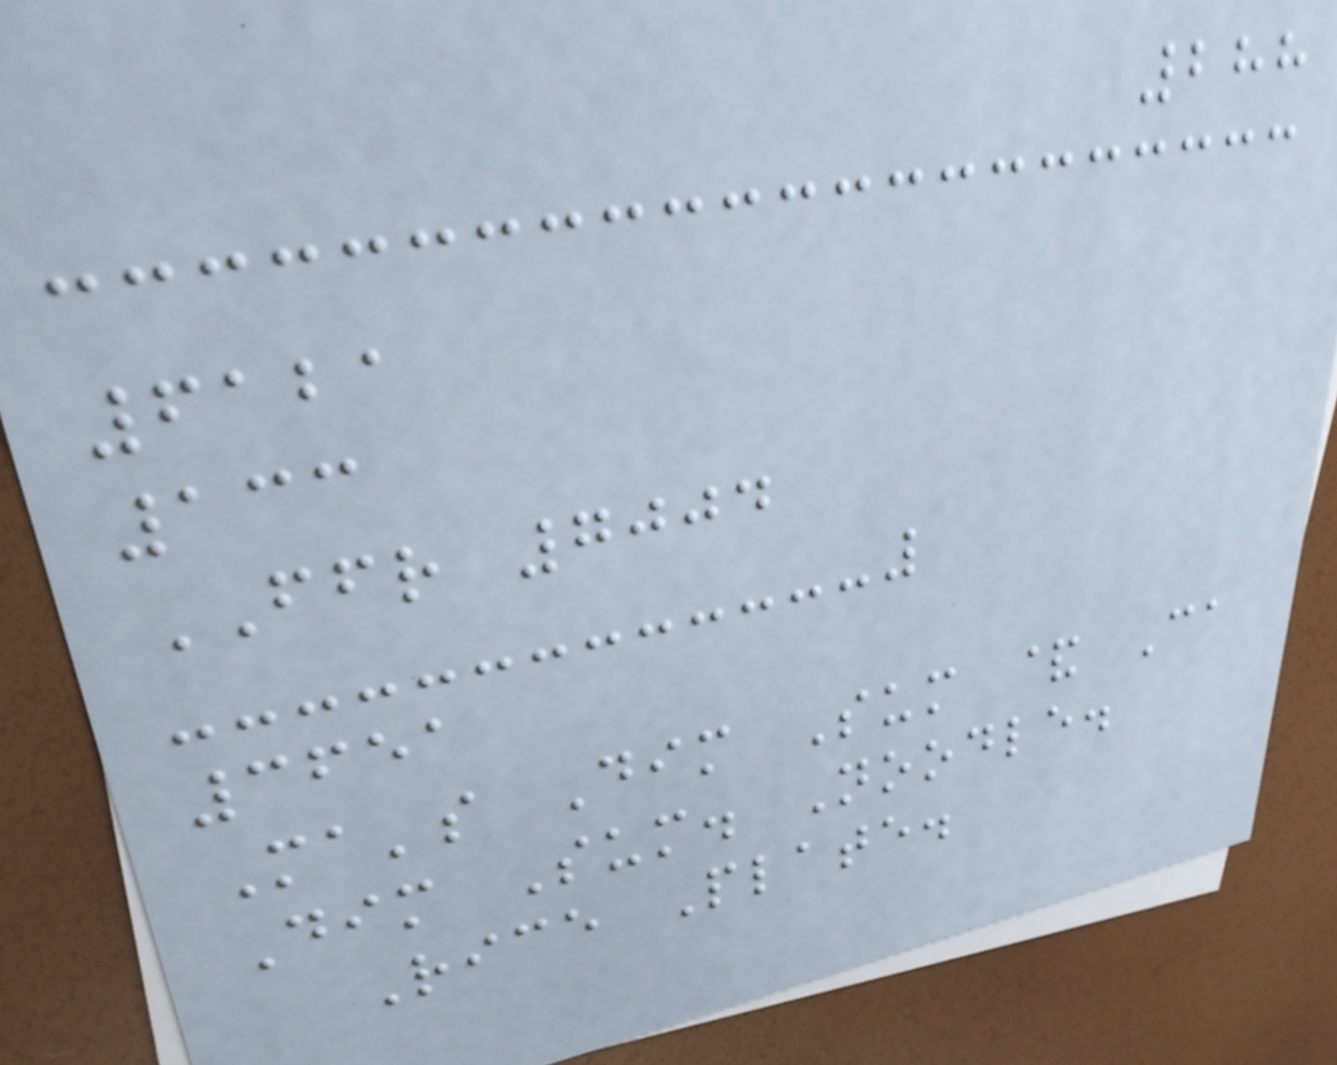288
6121
133
FFR 7004
3651
Ma's Dim Sum & Ca
Dim Sum. Noodle.
Rice Plate.
